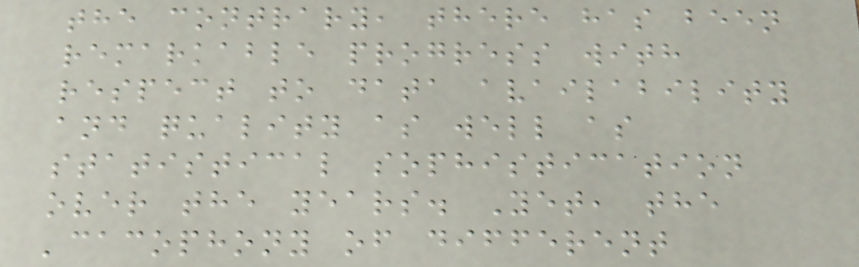the contrary, there has been
remarkable progress with
respect to data availability
and quality as well as
statistical sophistication
over the years. Yet, the
'cacophony of different
